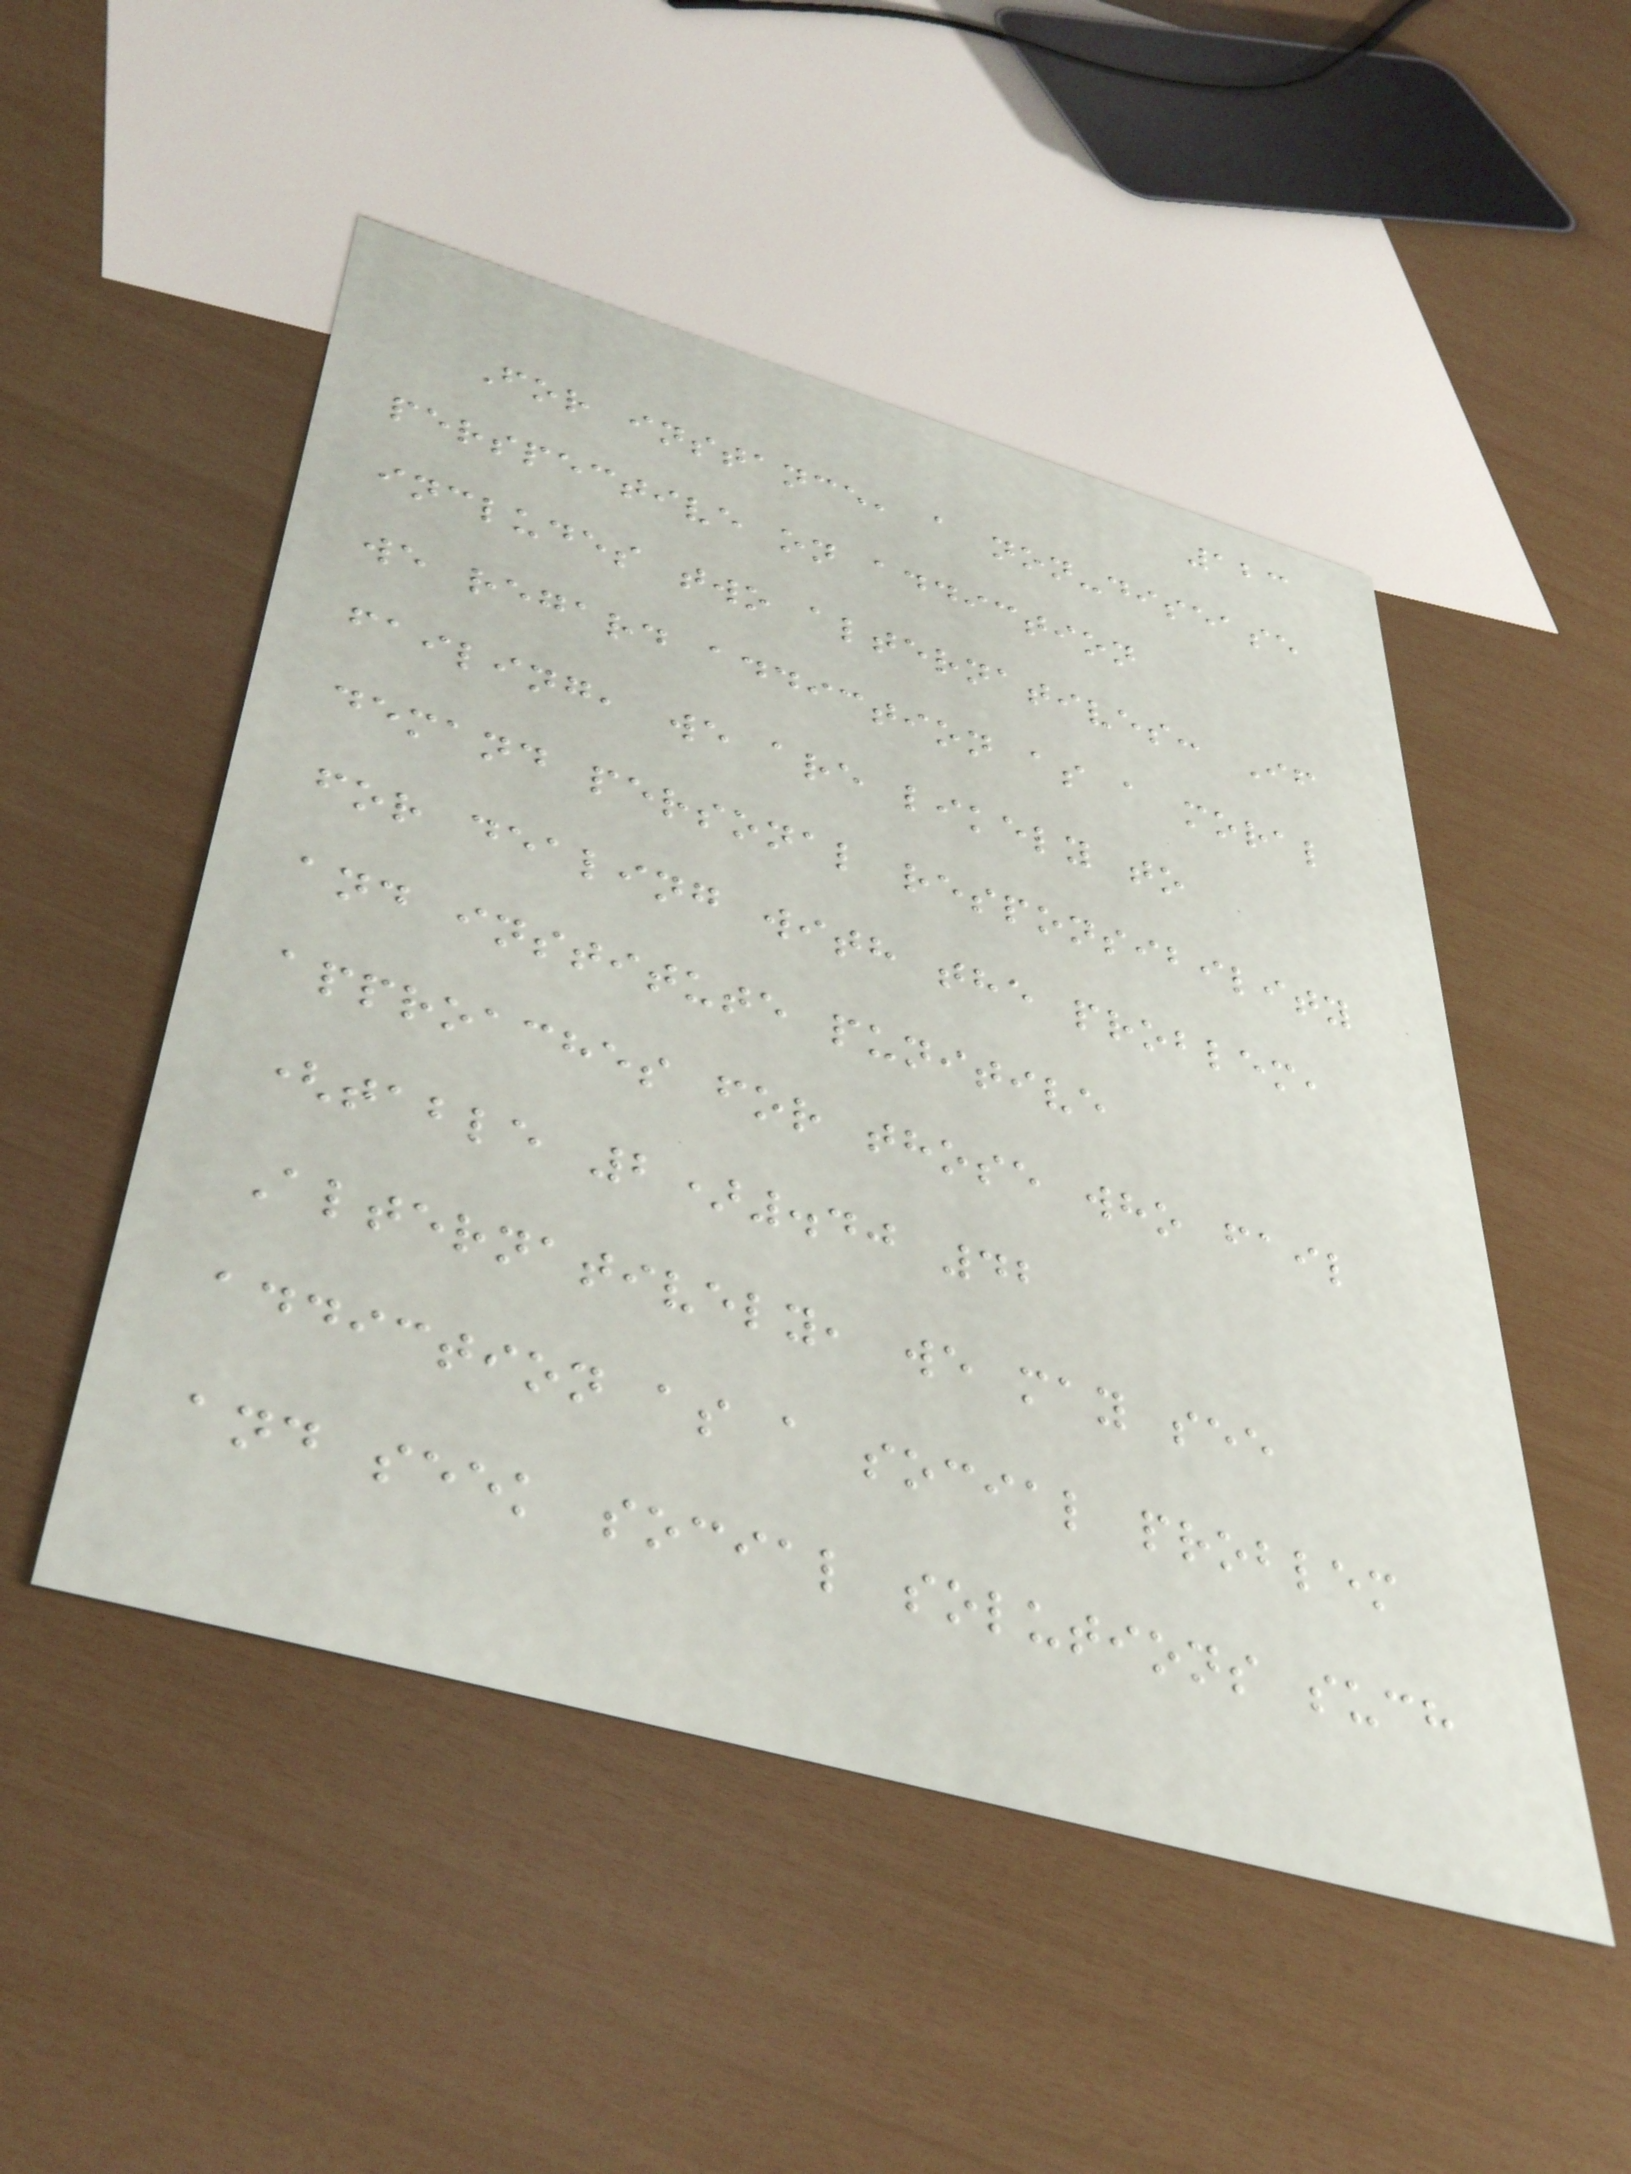123
For instance, a non-disease
perspective on addiction
includes two alternatives: If
we regard addiction as a moral
failing, we are likely to
demand personal responsibility
for dealing with the problem,
and institute punitive
approaches for those who fail
(table 2).40 42
Alternatively, we may see
addiction as a social problem
and seek social solutions such
